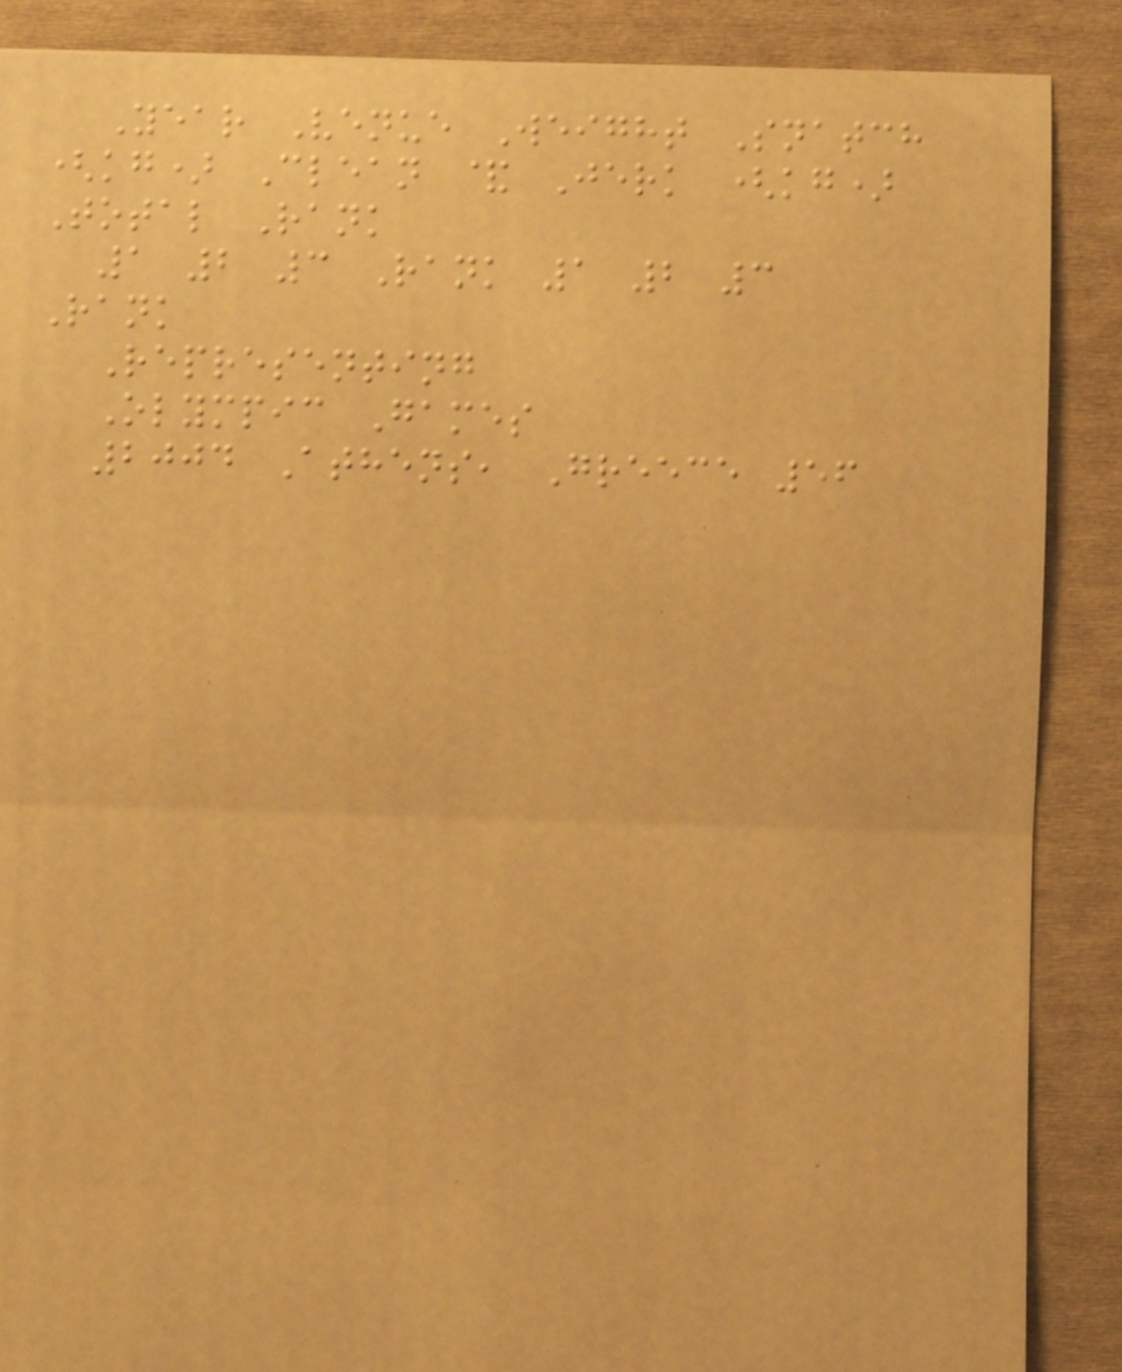Year Venue Weight Snatch
(kg) Clean & Jerk (kg)
Total Rank
1 2 3 Rank 1 2 3
Rank
Representing
Olympic Games
2004 Athens, Greece 56
